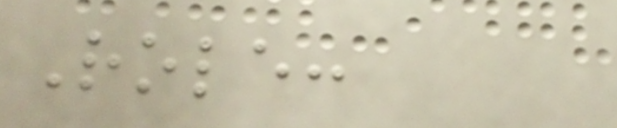Role:
